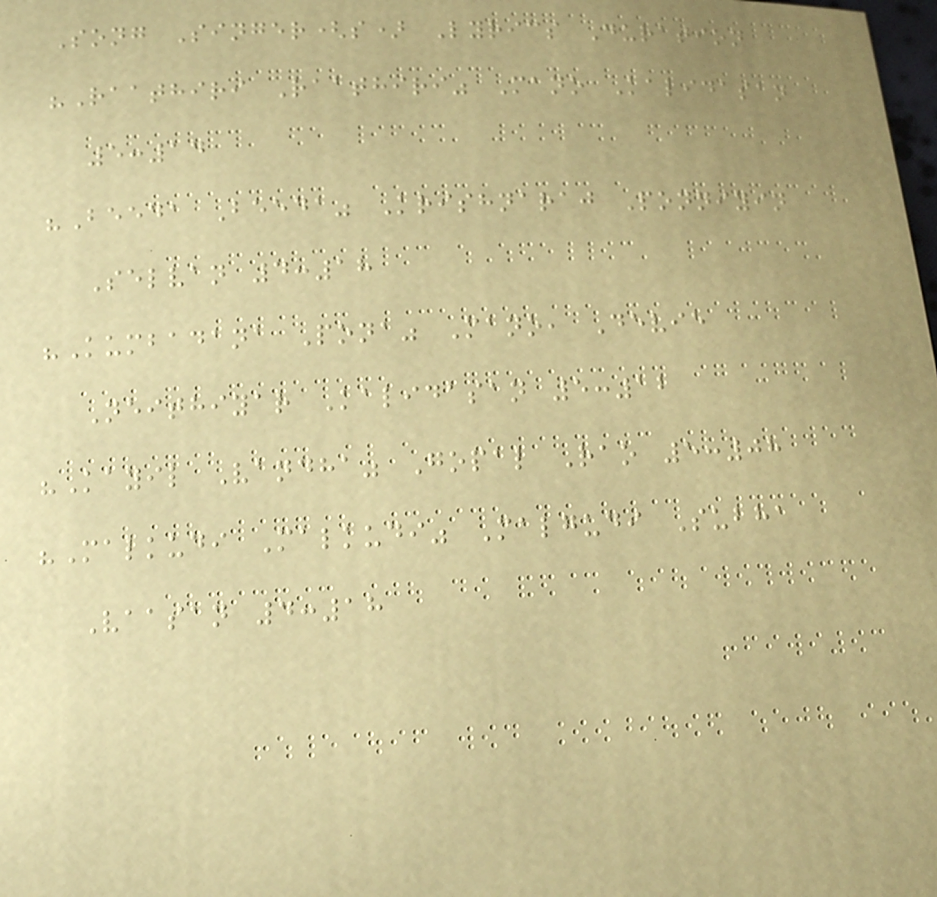Song Singer(s) Lyrics Duration
"Raathiri Raathiri" Mano Kalidasan
5:14
"Beeda Beeda" Krishnaraj Ponniyin
Selvan 4:18
"Kumbadana Pona" Mano, Devie
Neithiyar Kalidasan 5:12
"Kayil Vandha" Gopal Rao 5:08
"Malkudi Malkudi" Malgudi Subha
Vaasan 4:18
